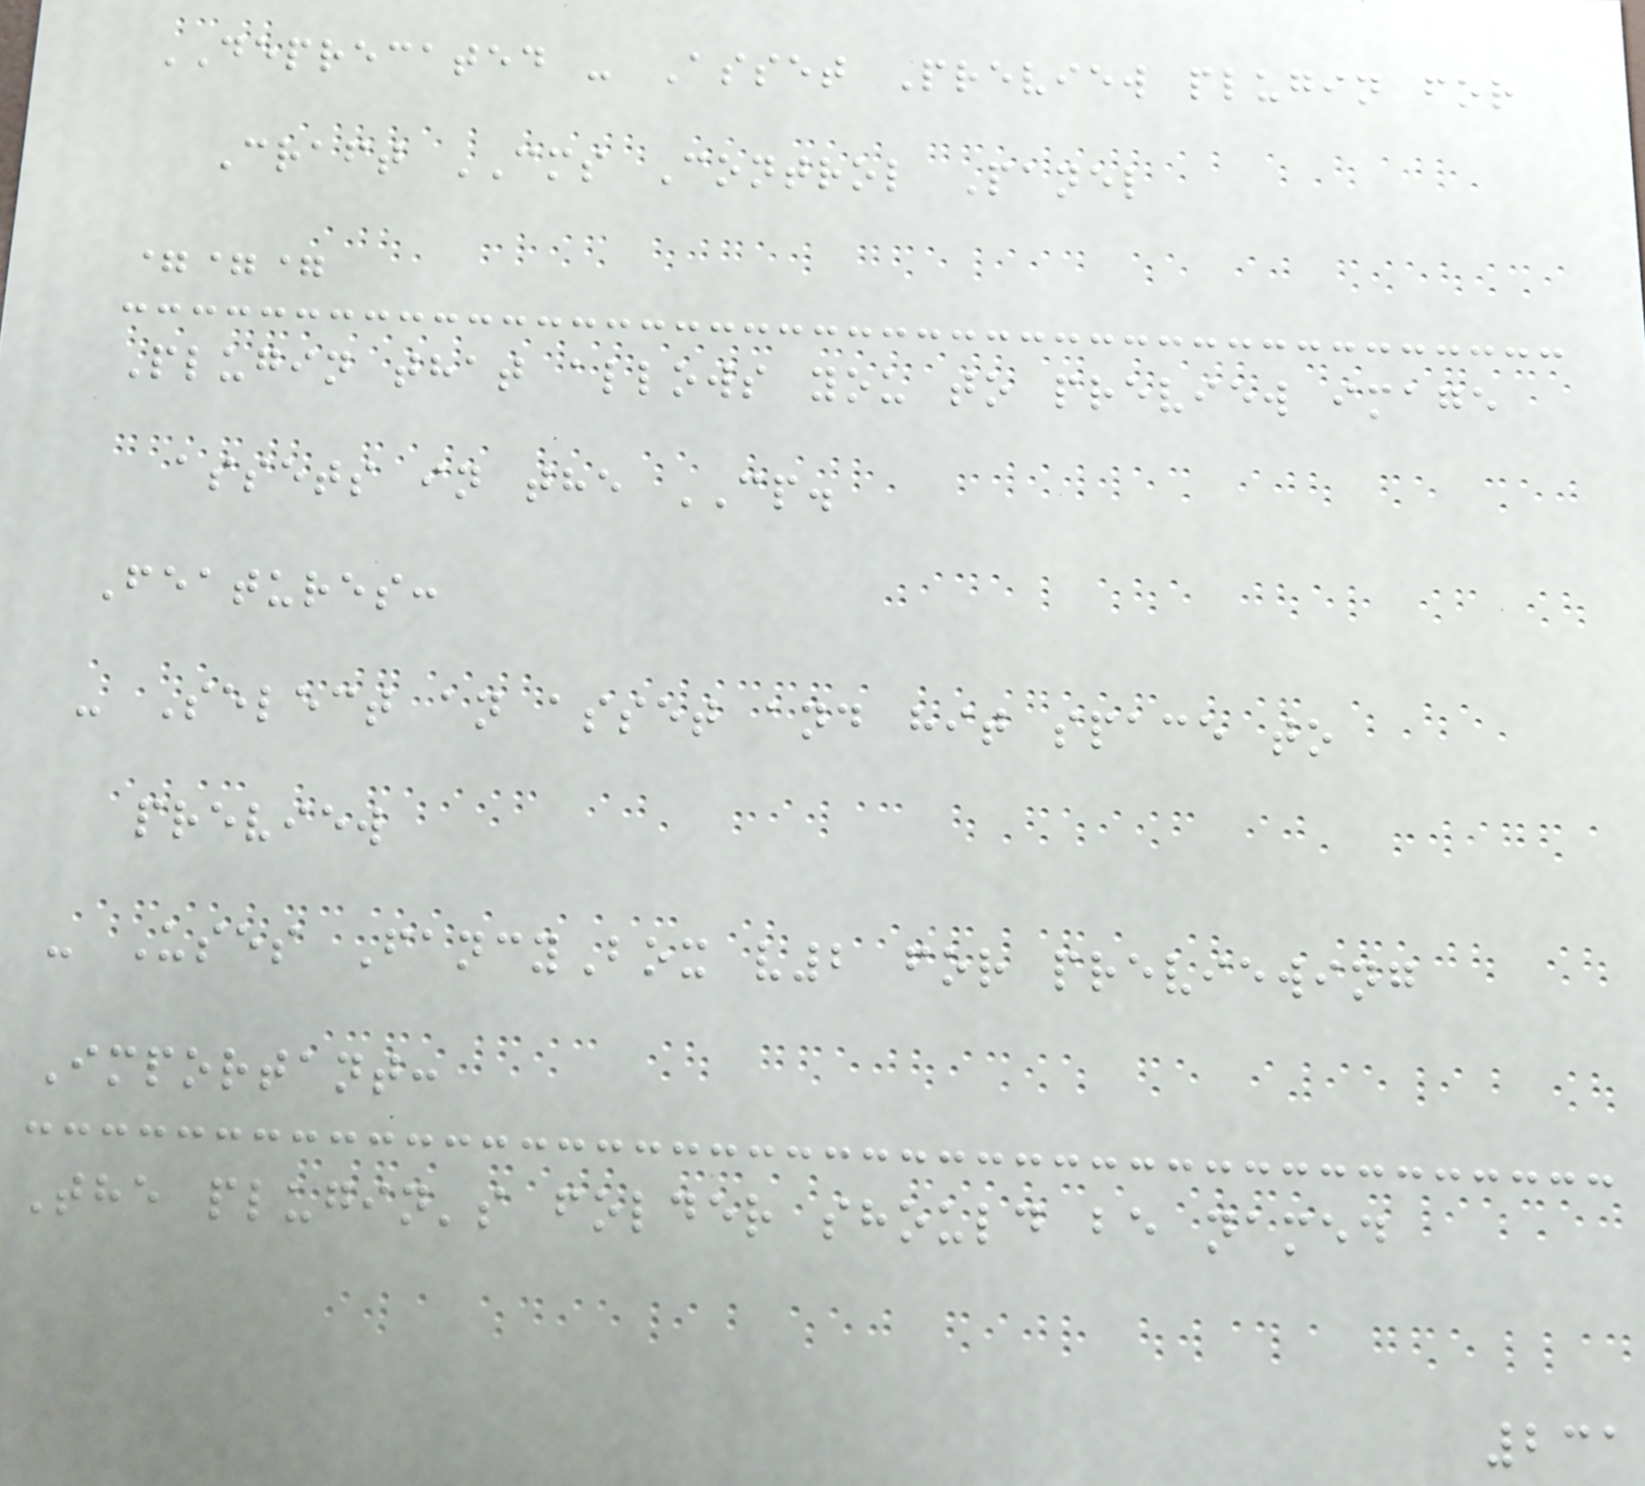DEPRECATED - Asset Preview plugin for
Craft CMS Control Panel
===
Plugin that allows you to preview image
assets in the CP.
Features:
- Select an asset and hit space to
preview
- Uses FancyBox v2 for previewing
Important:
The plugin's folder should be named
231
